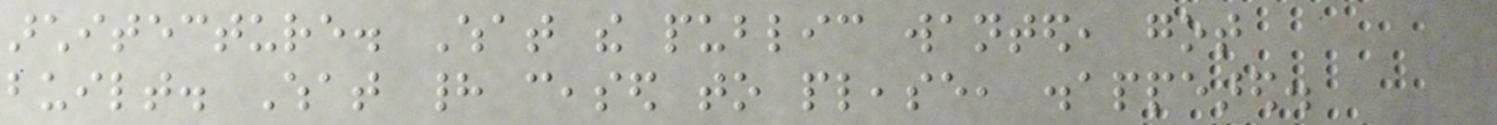architecture. What the public wanted, got
built. What had ceased to please, disappeared.
